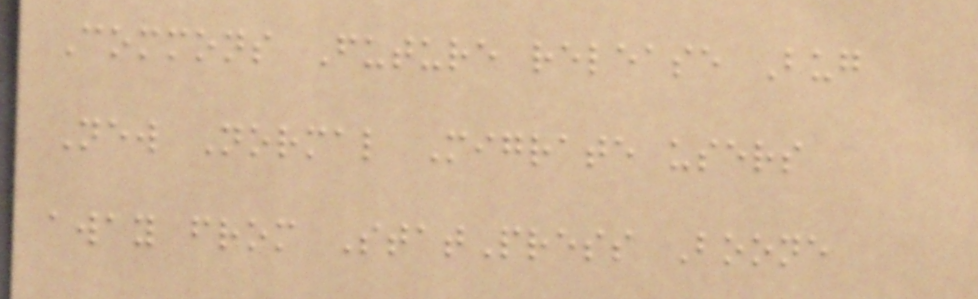Commons Future release Bug
New Normal Migrate users
away from StatPress Boone
